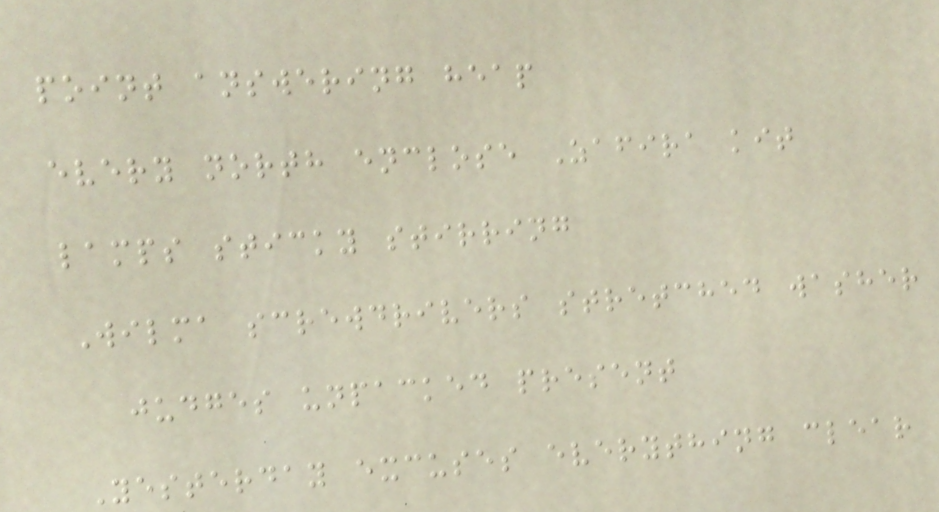point answering heap
every north enclose Zafira kit
lamps sticky stirring
Wilma screwdrivers stretched washer
judges unpacked present
Yesterday excuses everything clear
